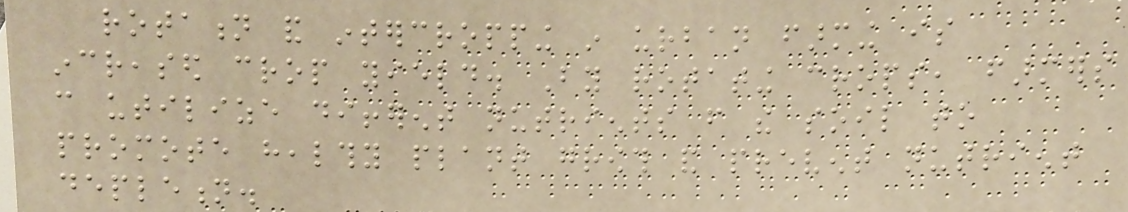rotation and intercropping in urban farming is
increased crop yield. By rotating crops, farmers
can utilize different nutrients from the soil to
promote healthy plant growth and prevent nutrient
depletion.
